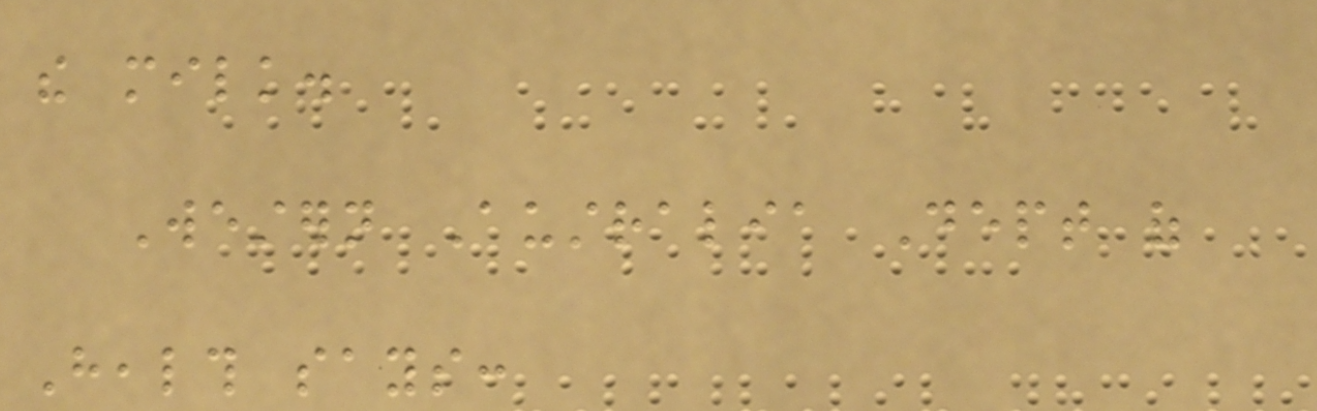the milk.
Western Australia Dept of
Health says:
